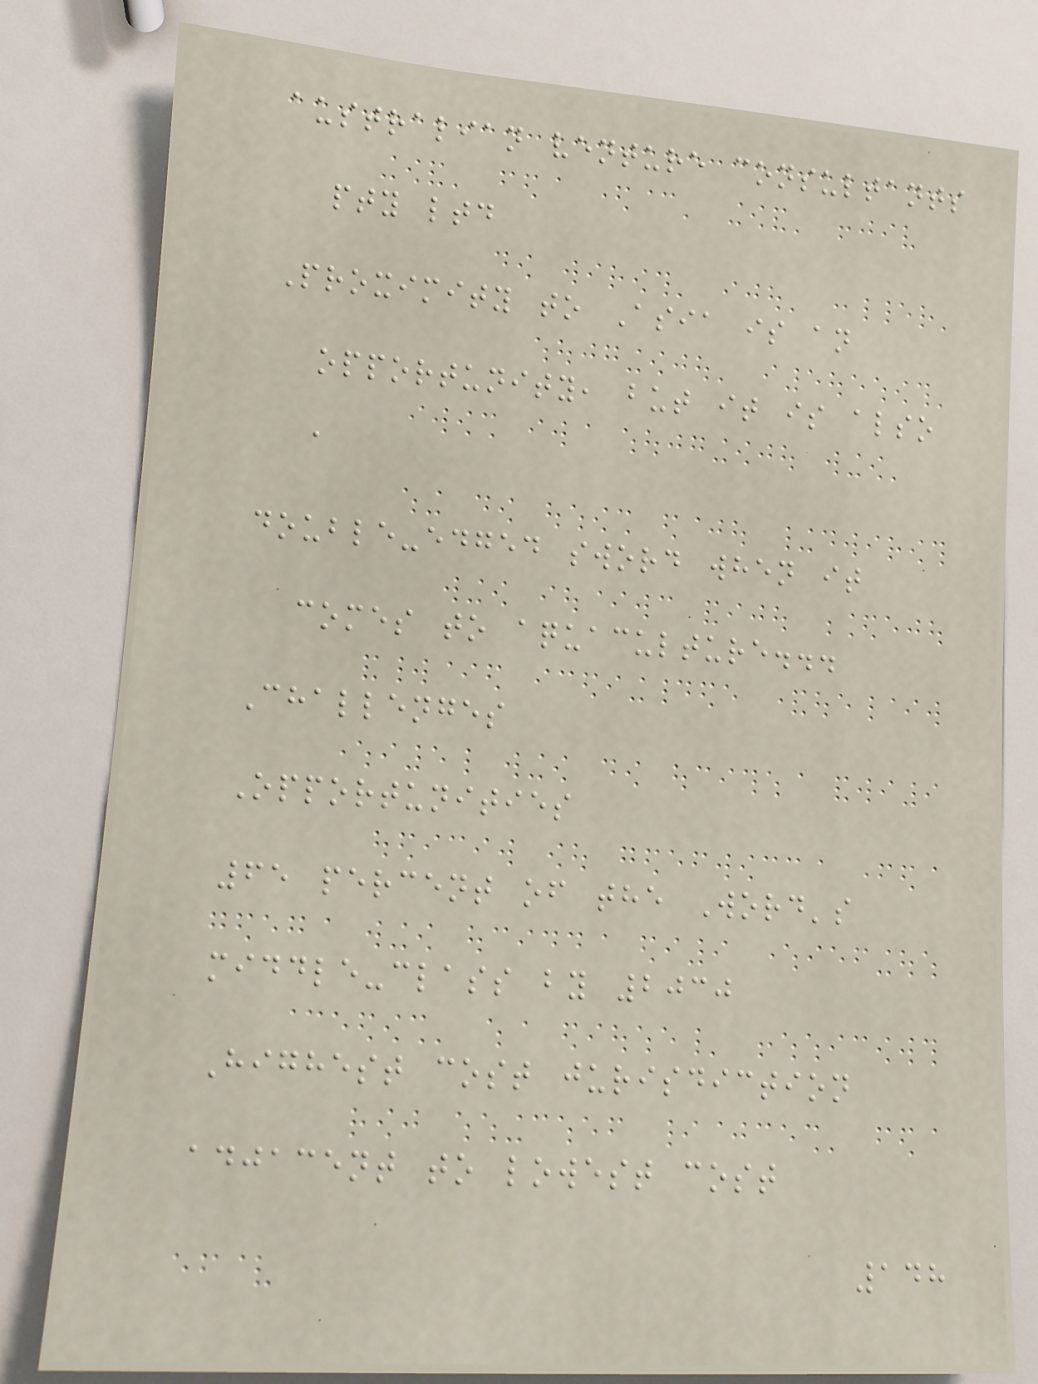australian venture consultants
pty ltd
Proximity to Asia is an
opportunity, but it is also
a
double-edged sword when it
comes to aquaculture...
Challenges
Opportunities
65 percent of the Word's
middle-class by 2030
Highest cost jurisdiction
adjacent to lowest cost
148
